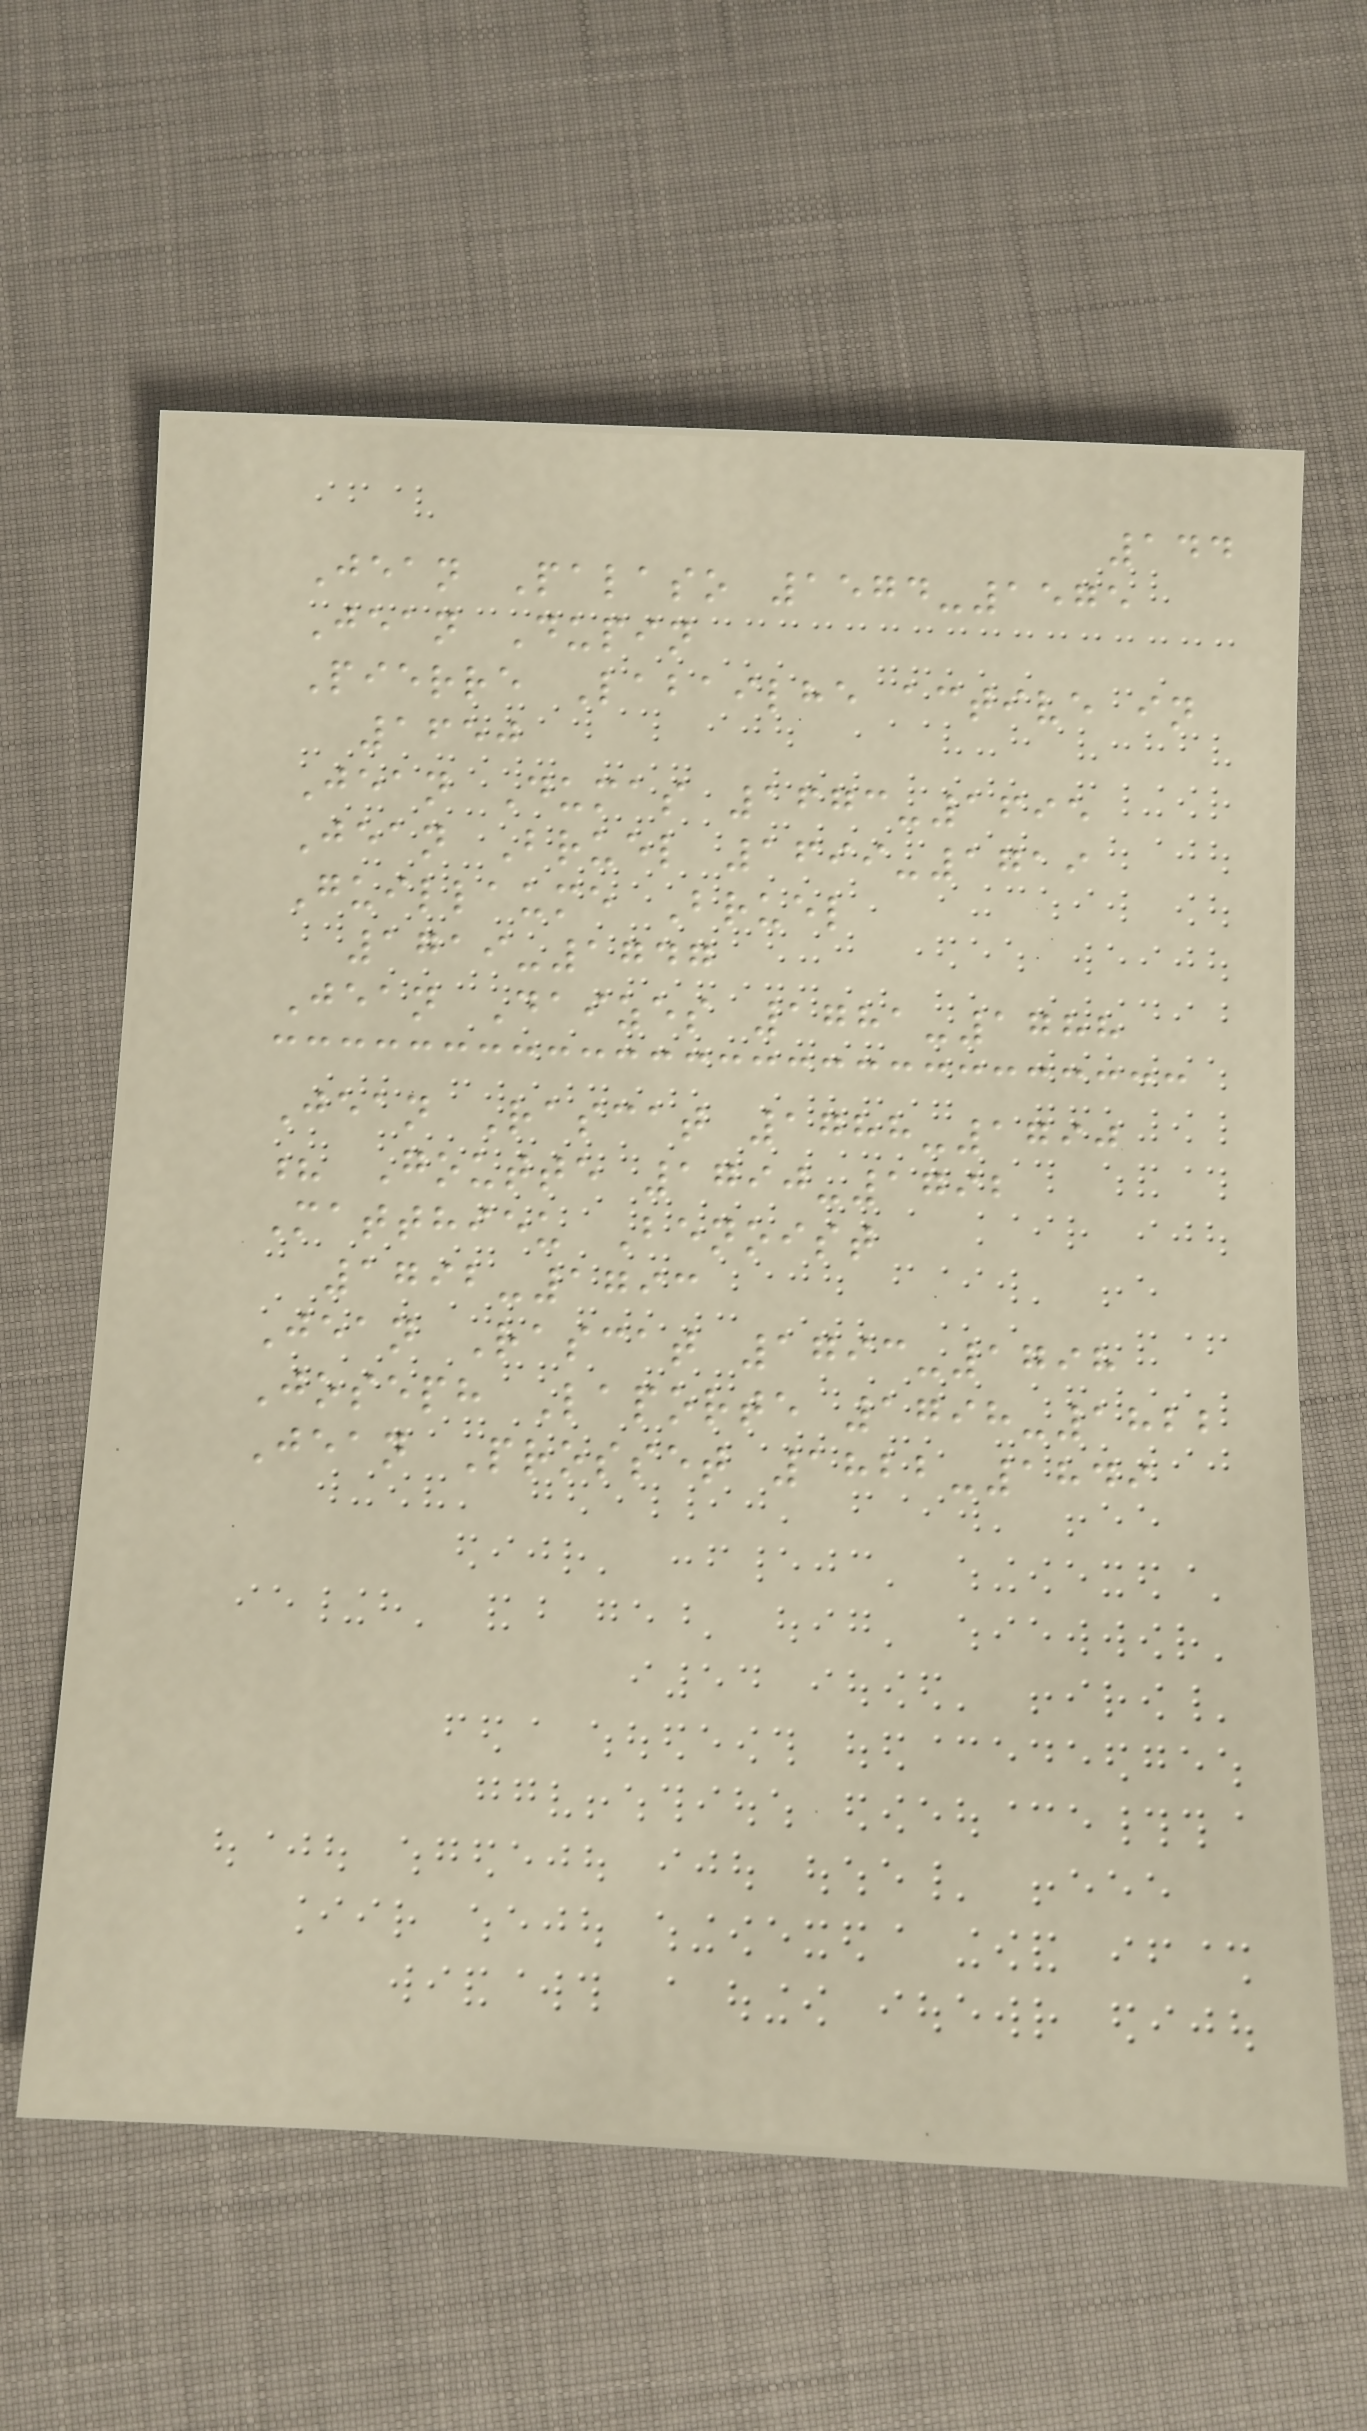144
Jean Palaso 1574-1575
Jean Dupin
Pierre Labailhe active in
1650
Jean Dumas 1673-1695
Jean Bruel 1699-1719
Guillaume Bruel
1719-1747
Jean Daizes 1781-1788
Jean Rascat 1788-1790
? Goutte 1790-1792
Matthieu Benoist
1792-1793
Jean Rascat 1793-1798
Joseph Laporte 1798-1822
Jean Prosset 1822-1849
